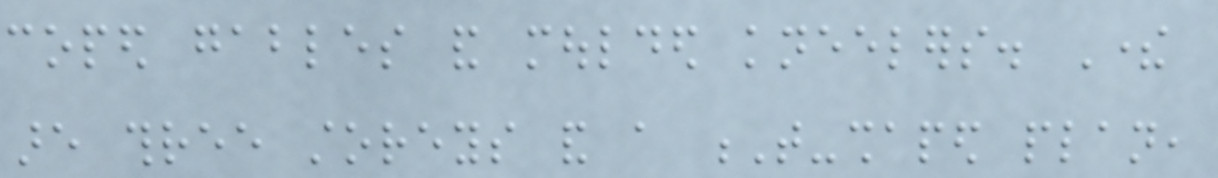coped gables and moulded kneelers. There
are three storeys and a T-shaped plan,
